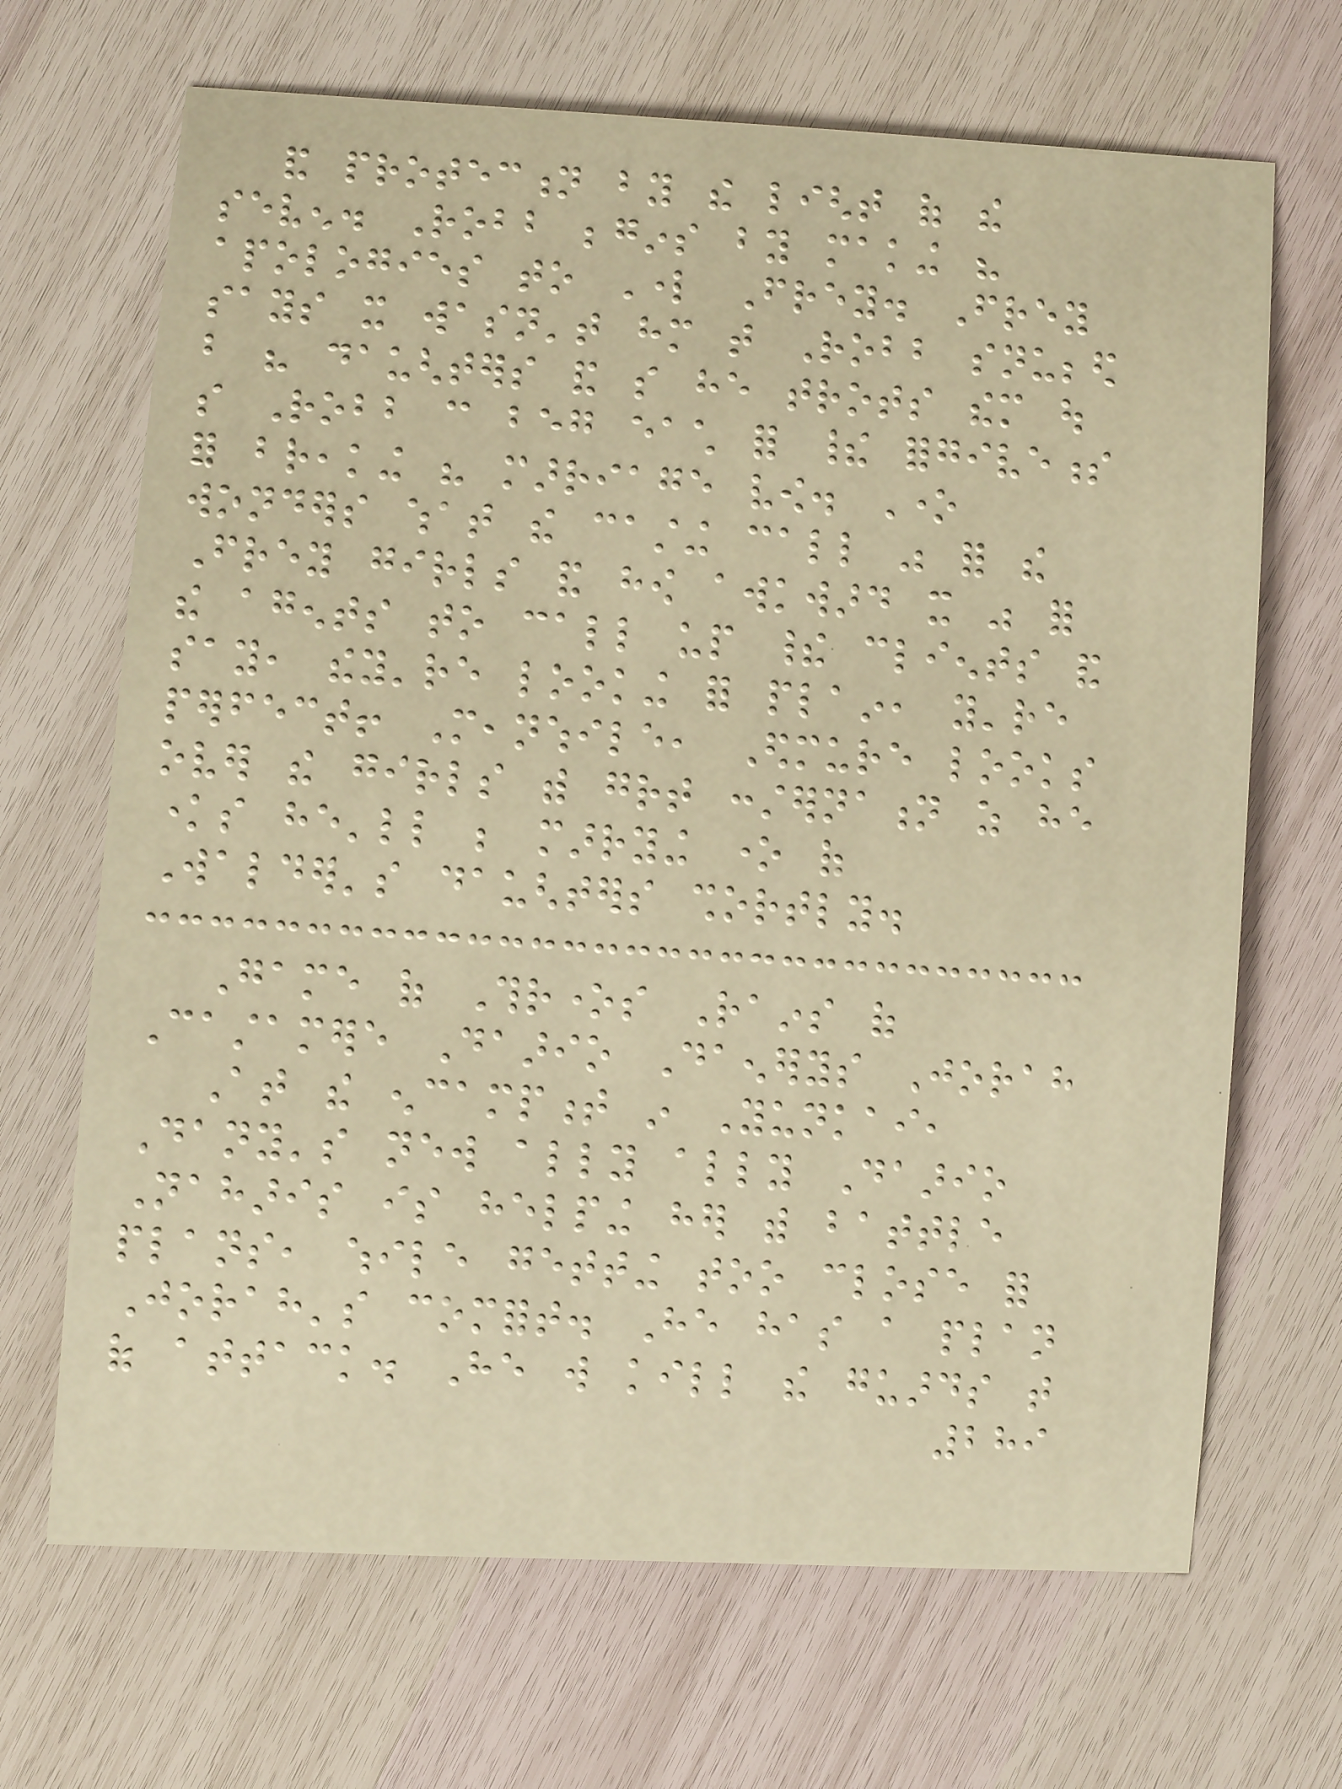and protection by the light of the
seven. Robb begins by making his
apologies to Lord Frey. Frey
says it wasn't him that Robb snubbed
but his daughters and so he trots them out
so Robb can beg each for their forgiveness
for breaking his marriage vow. One
wonders what the casting call was for the
Frey girls and how awkward it was for
the agents to call up their clients and
say, they're looking for plain, you're
perfect! Meanwhile, Edmure looks
over the girls with great consternation as he
knows he'll be marrying one of
Walder's daughters shortly.
Game of Thrones Rains of
Castamere Daario Daenerys Jorah
At the encampment in Yunkai,
Dany's new ally ally Daario
Naharis is helping her with battle
plans, while getting too close for
Jorah's comfort. He has a plan
of attack. He will kill the guards that
289
